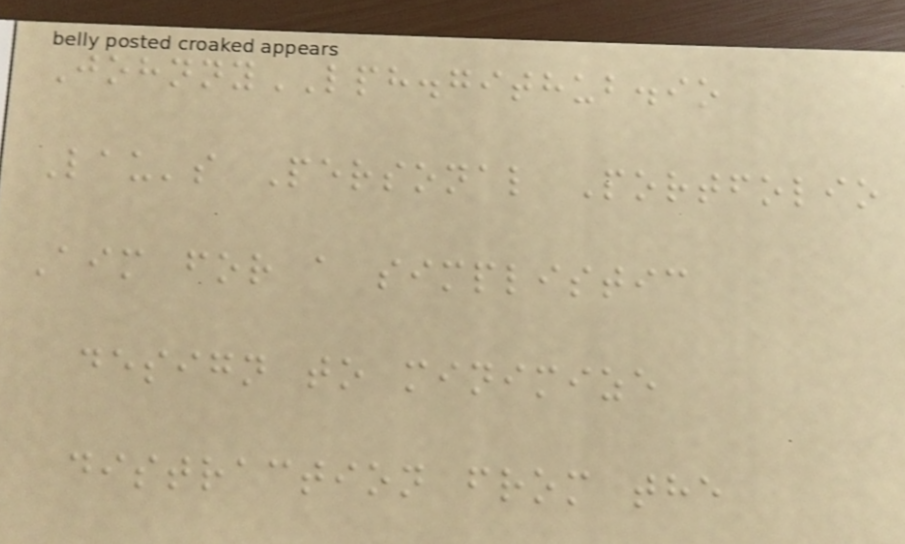JohnnyLPH.github.io
Lau's Personal Portfolio
Aim for a simplistic
design to minimize
distraction from the
